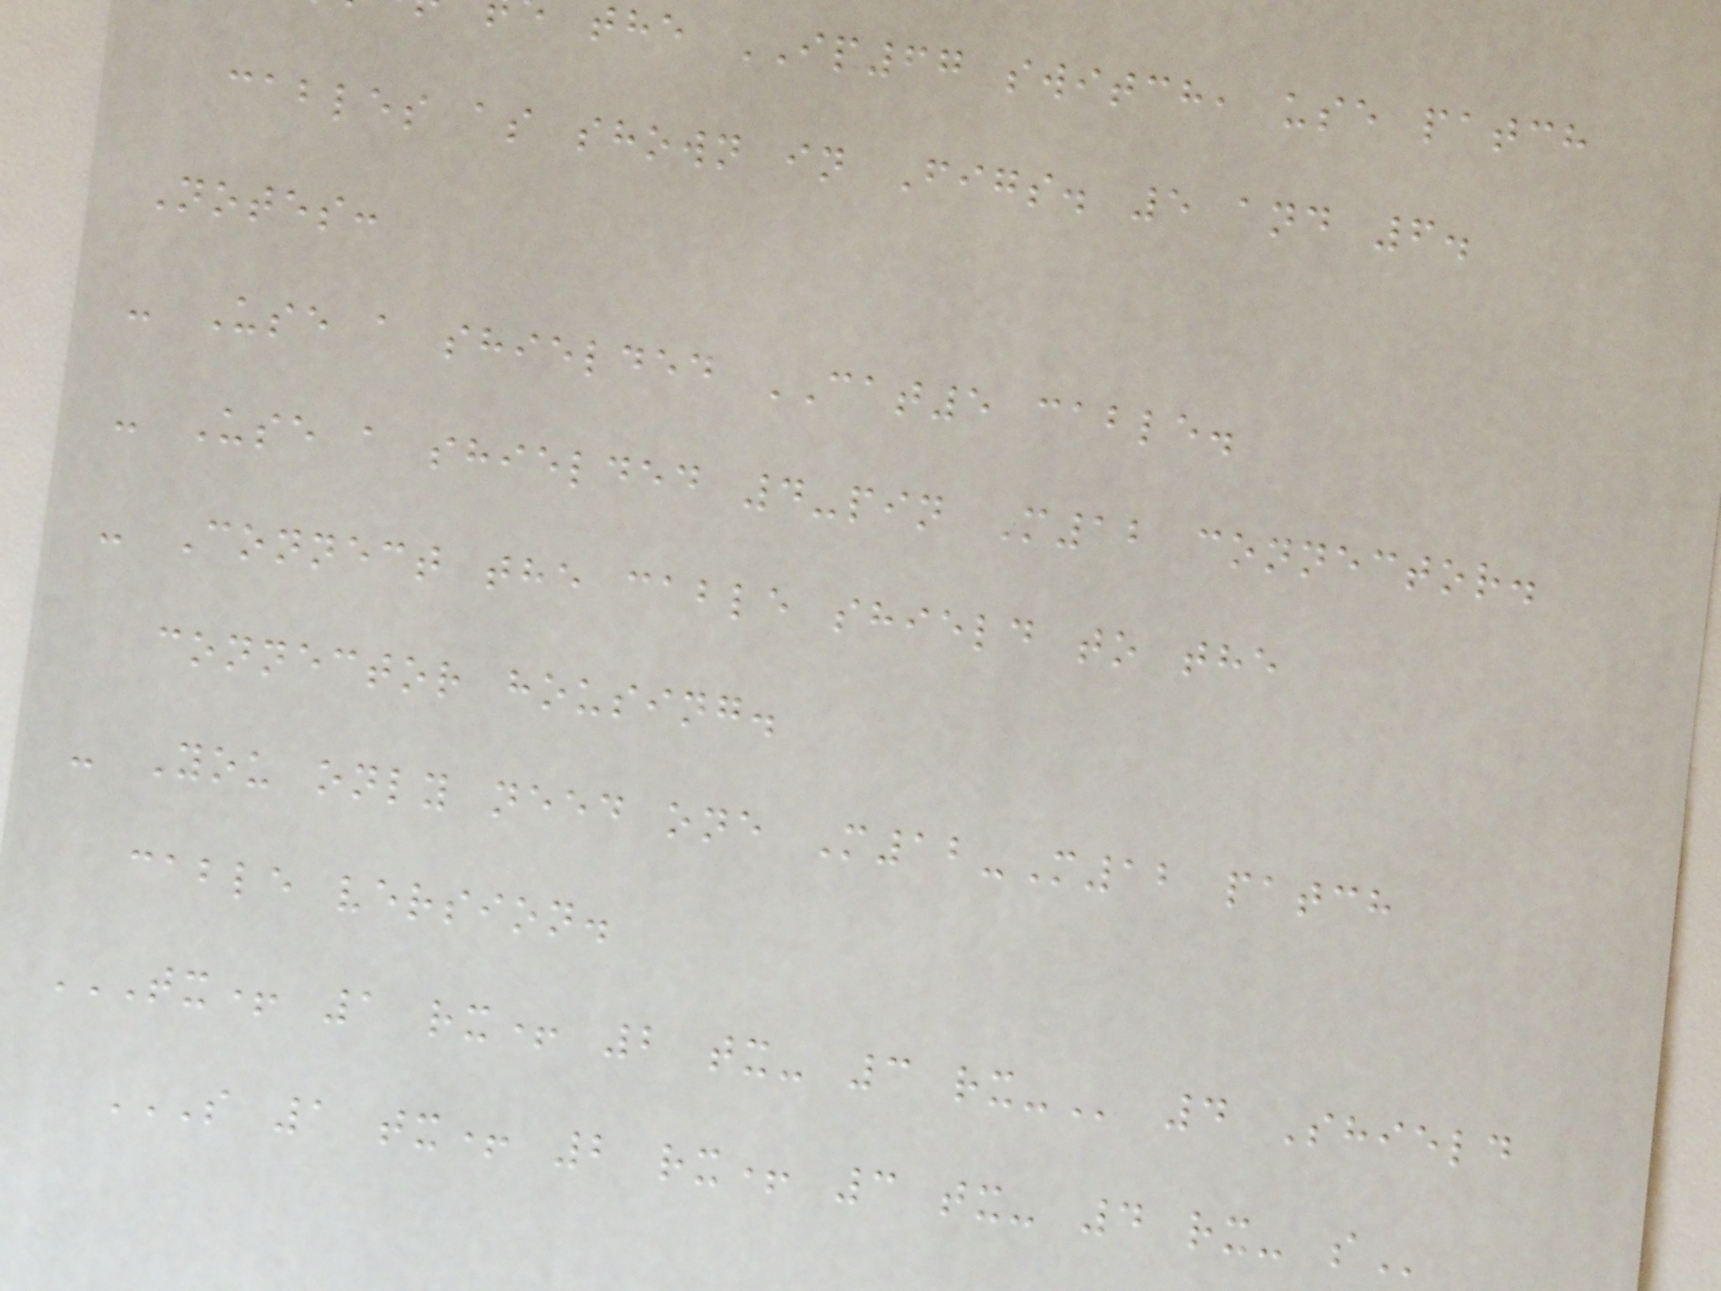the IP67 switch, use patch
cables as shown in Figs. 5 and 6.
Notes:
- Use a shielded CAT5 cable.
- Use a shielded 4-pin M12 connector.
- Connect the cable shield to the
connector housing.
- You only need one M12-M12 patch
cable version.
TX+ 1 RX+ 2 TX- 3 RX- 4 Shield
S 1 TX+ 2 RX+ 3 TX- 4 RX- S
